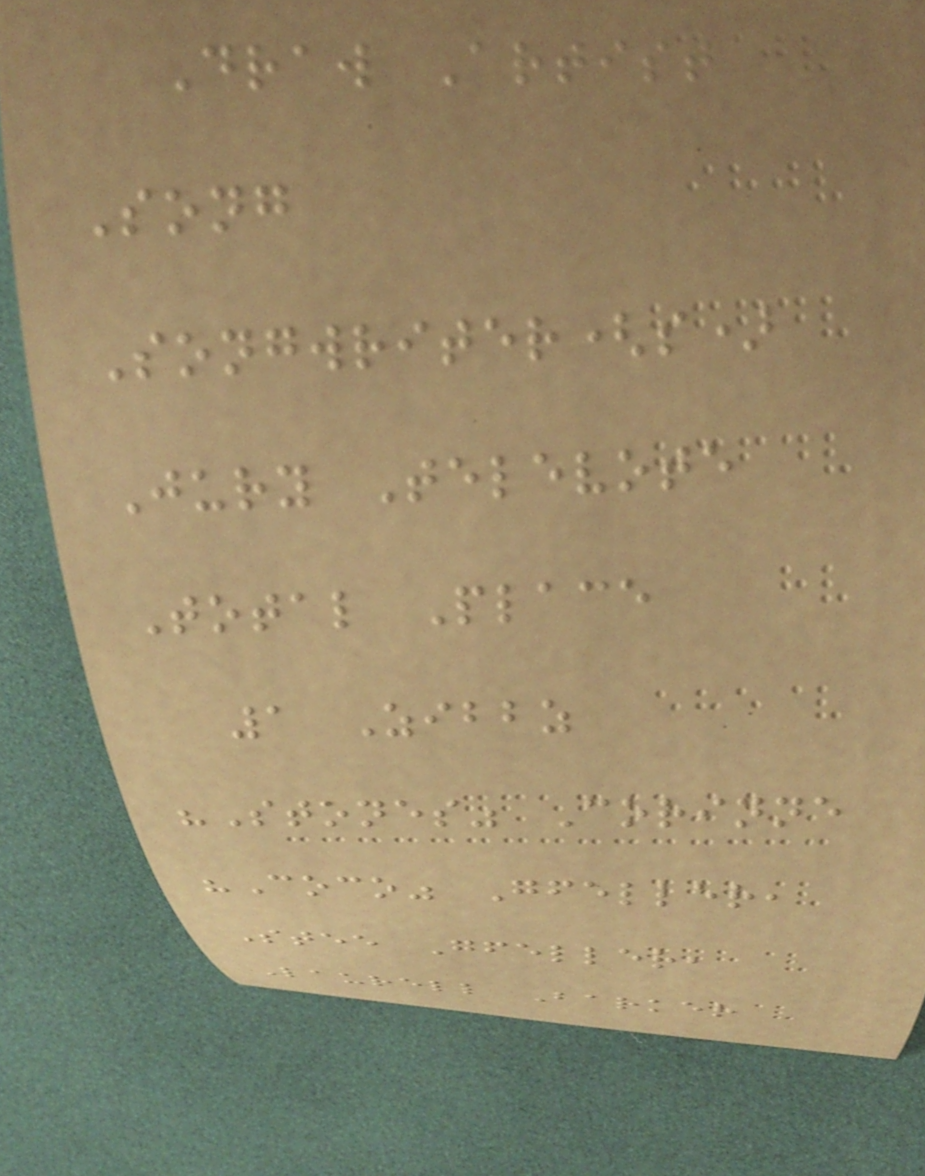Draw Artist
Song
Songwriter(s)
Jury Televote
Total Place
1 Zibbz
"Stones" Corinne
"Coco" Gfeller,
Stee Gfeller,
Laurell Barker
